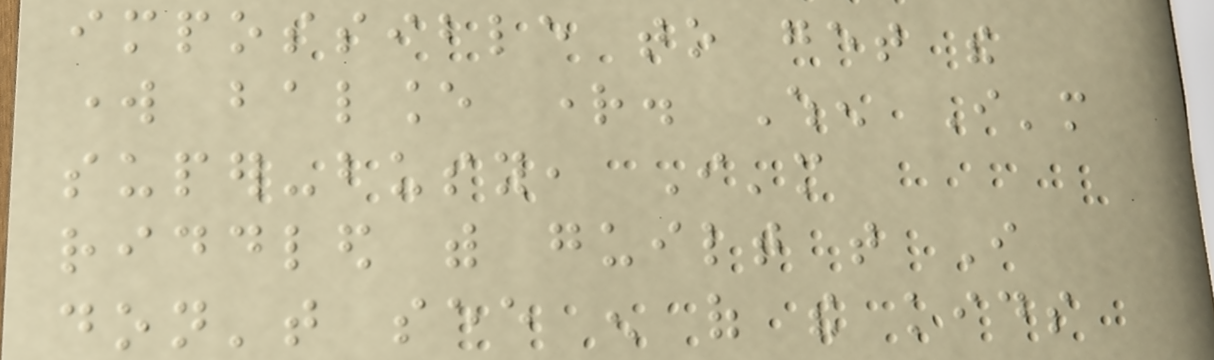impossible to get the
work balance right. When I'm
super-busy, I'm
riddled with guilt that I
don't see enough of the kids
